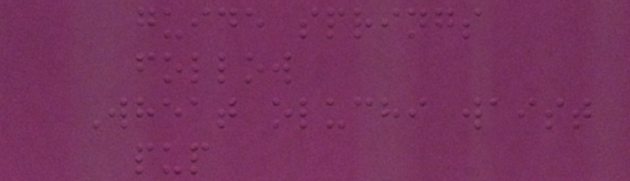guide springs
follow
Wheat oluchi waist
pup
